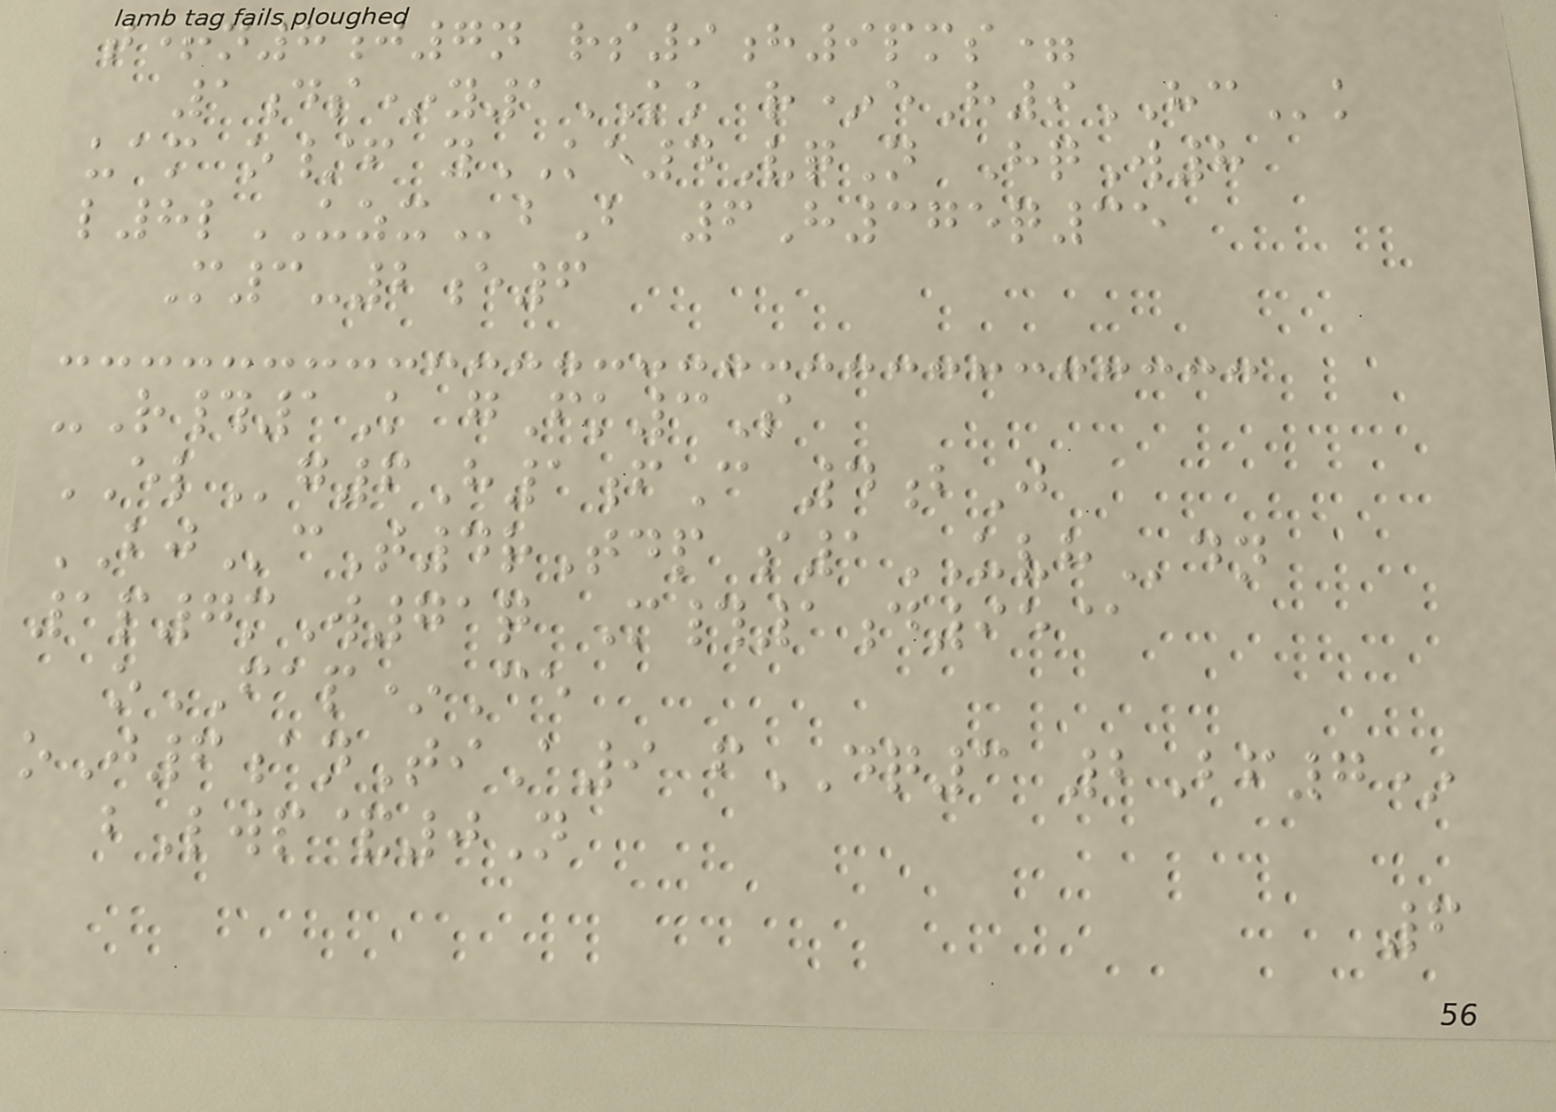t+n8j7n rs9h9pms=
1ds*y1KK r*eH9HCk
uam o/f yKE4VqN HqW8
l8lUZXbB 6H375q35
M3-2e6
-R#1K gFk3S
ELg6H1fC 4bJ
BJcT4rTdp s1UVHdn
1p7mW71q M#1d95@
oFAP*Ce
oJ6anTiA9 fDQ3 2Bf7*
bLwp&0N
6
